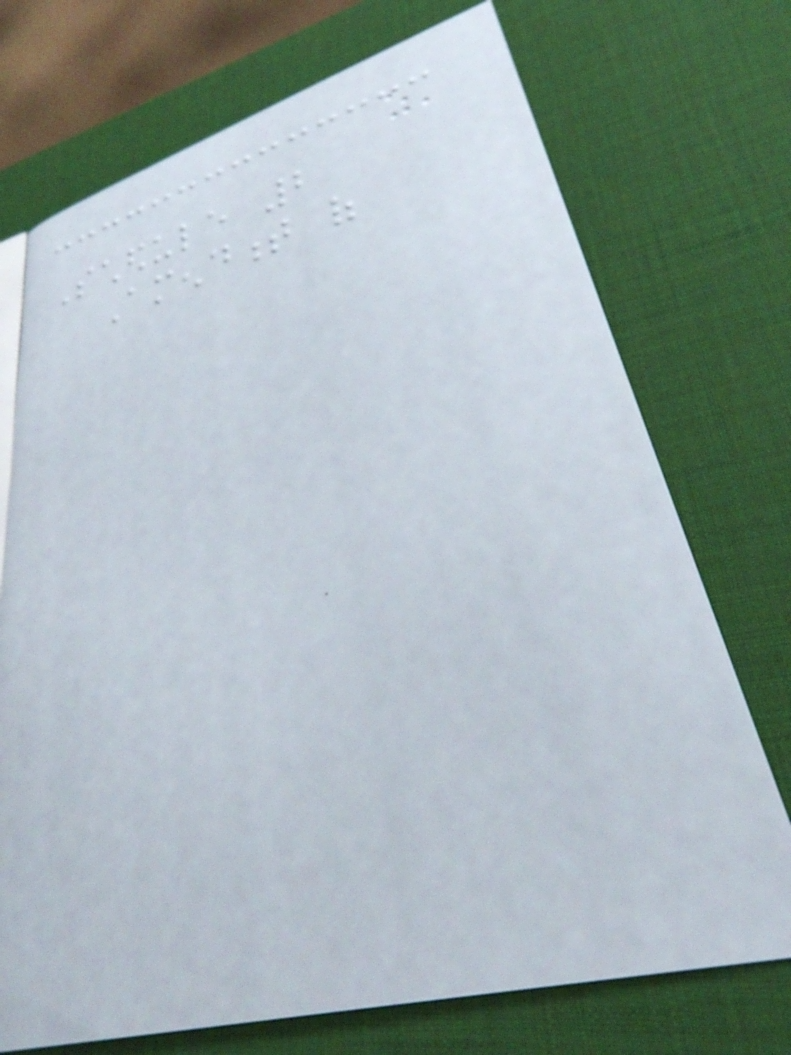Schedule 2
Amendment of
